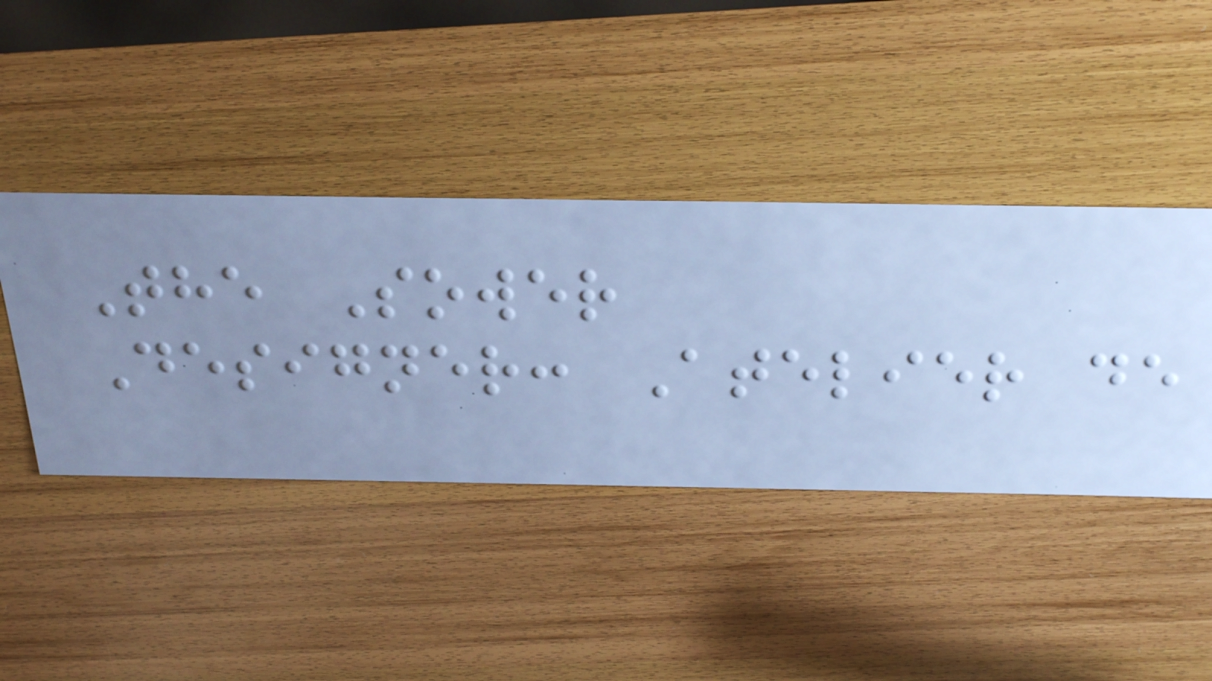The Sower
Designer: Atelier de
